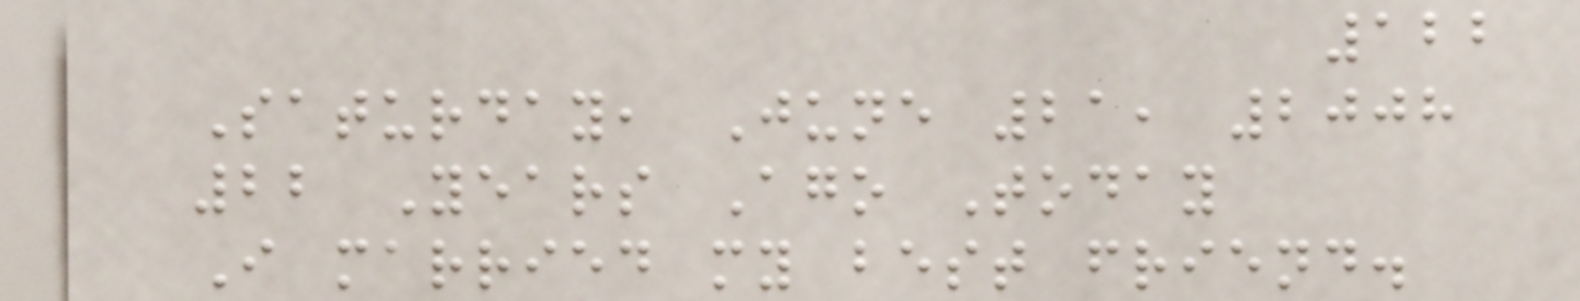122
Saturday, June 21, 2008
22 Years Ago Today
I married my best friend.
